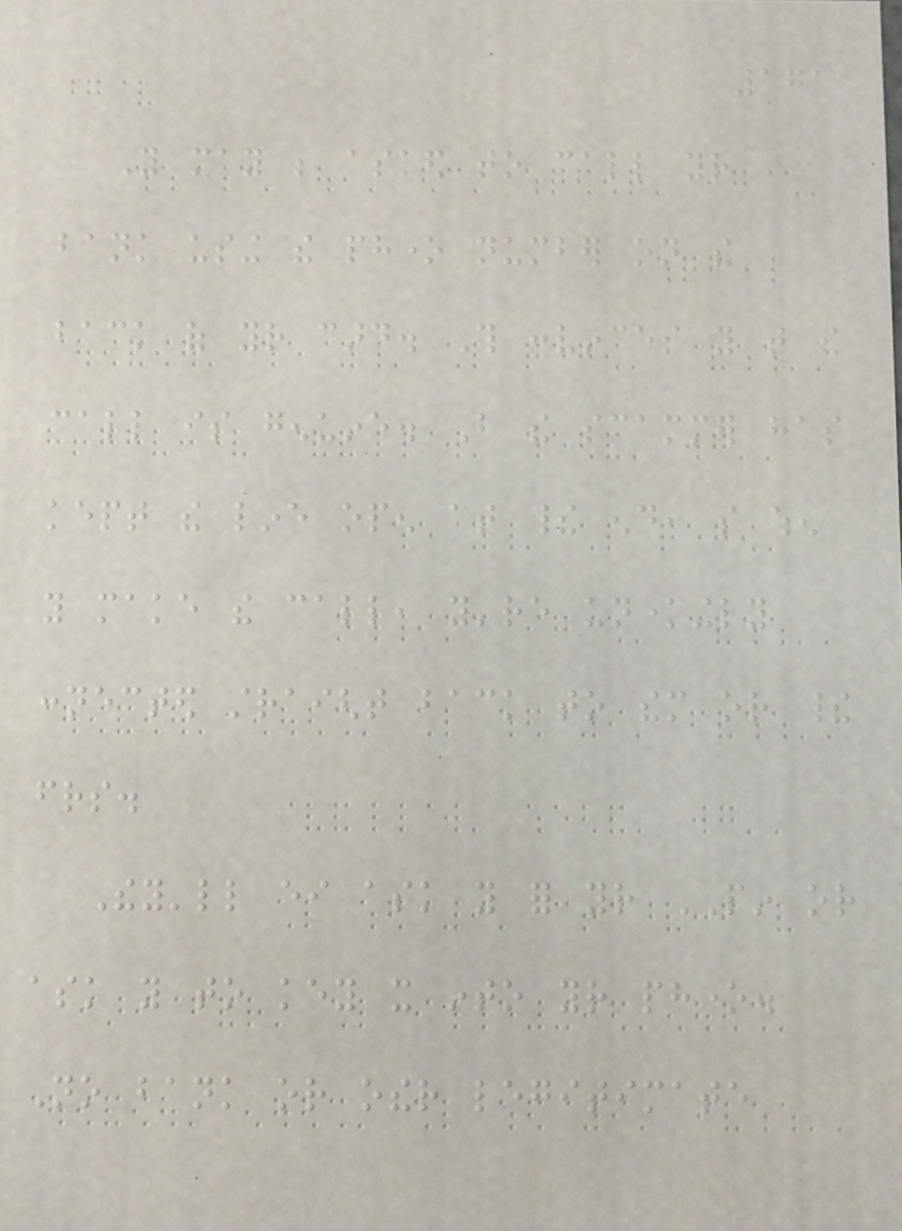171
You may be asked to call your
bank using the phone number on the
back of your card. This convinces you that the
call is genuine. But the scammer has
kept the line open at their end, so when
you make the call, you're unknowingly
connected straight back to them or their
friends.
They'll either ask you for your PIN or
ask you to key it into your phone.
No bank or other legitimate
